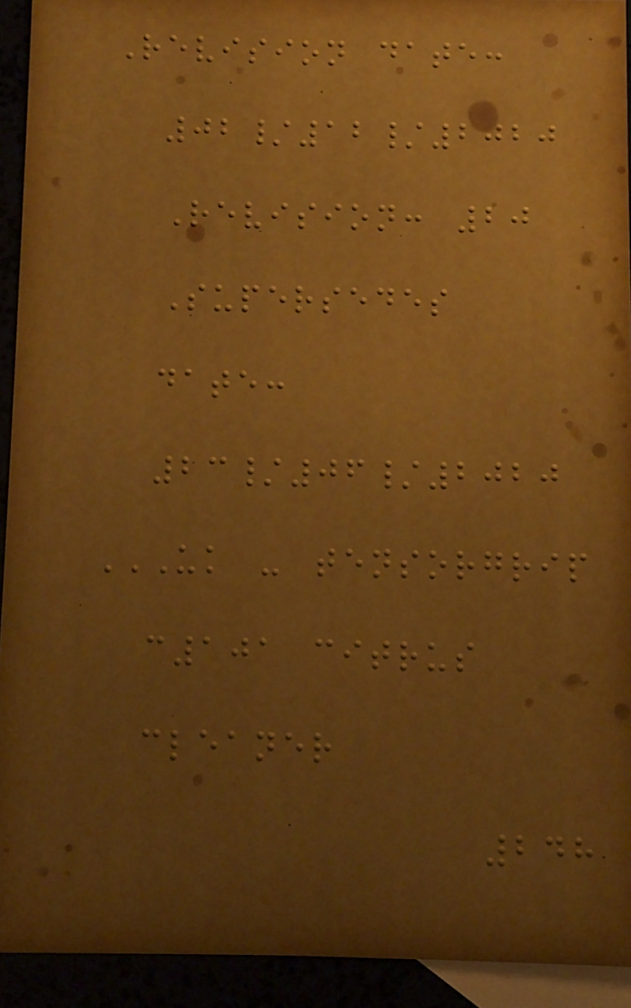Revision date:
02/12/2020
Revision: 20
Supersedes
date:
23/06/2020
UK - TENSORGRIP
C101 CITRUS
CLEANER
248
